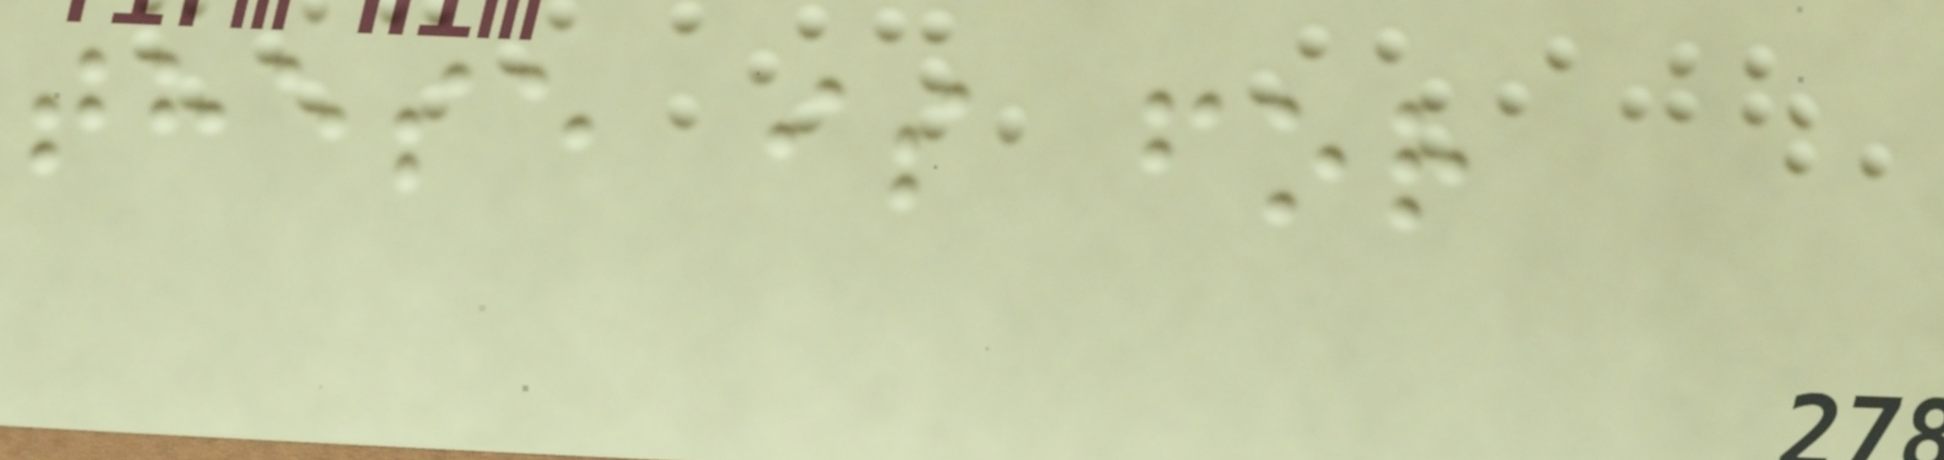these is for
